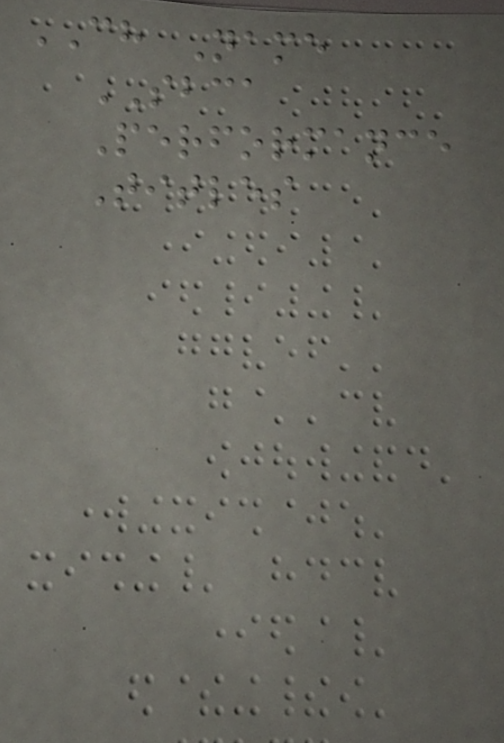CH Name
SBCA
Performance
Titles
